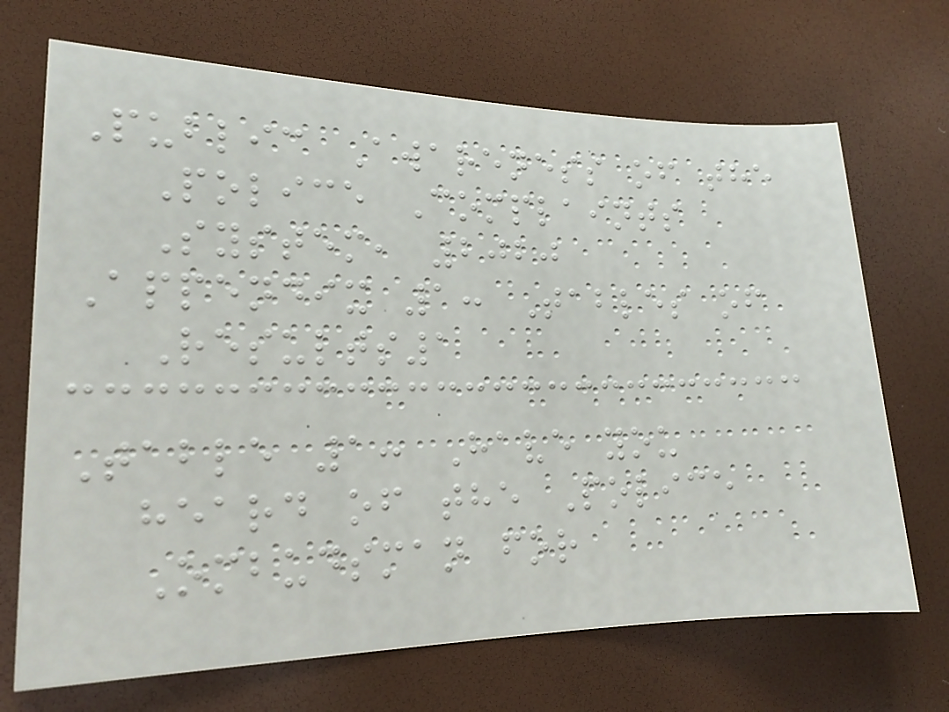Public Awareness of the
Police Complaints
System, 2020
Appendix 1: Tables of
Results1
Table 1: Have you
heard of the Police
Ombudsman for
